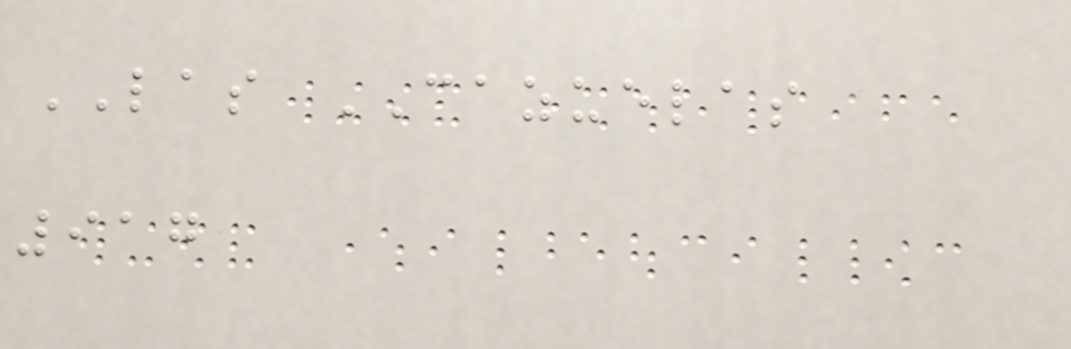LAS CAZUELAS
917
